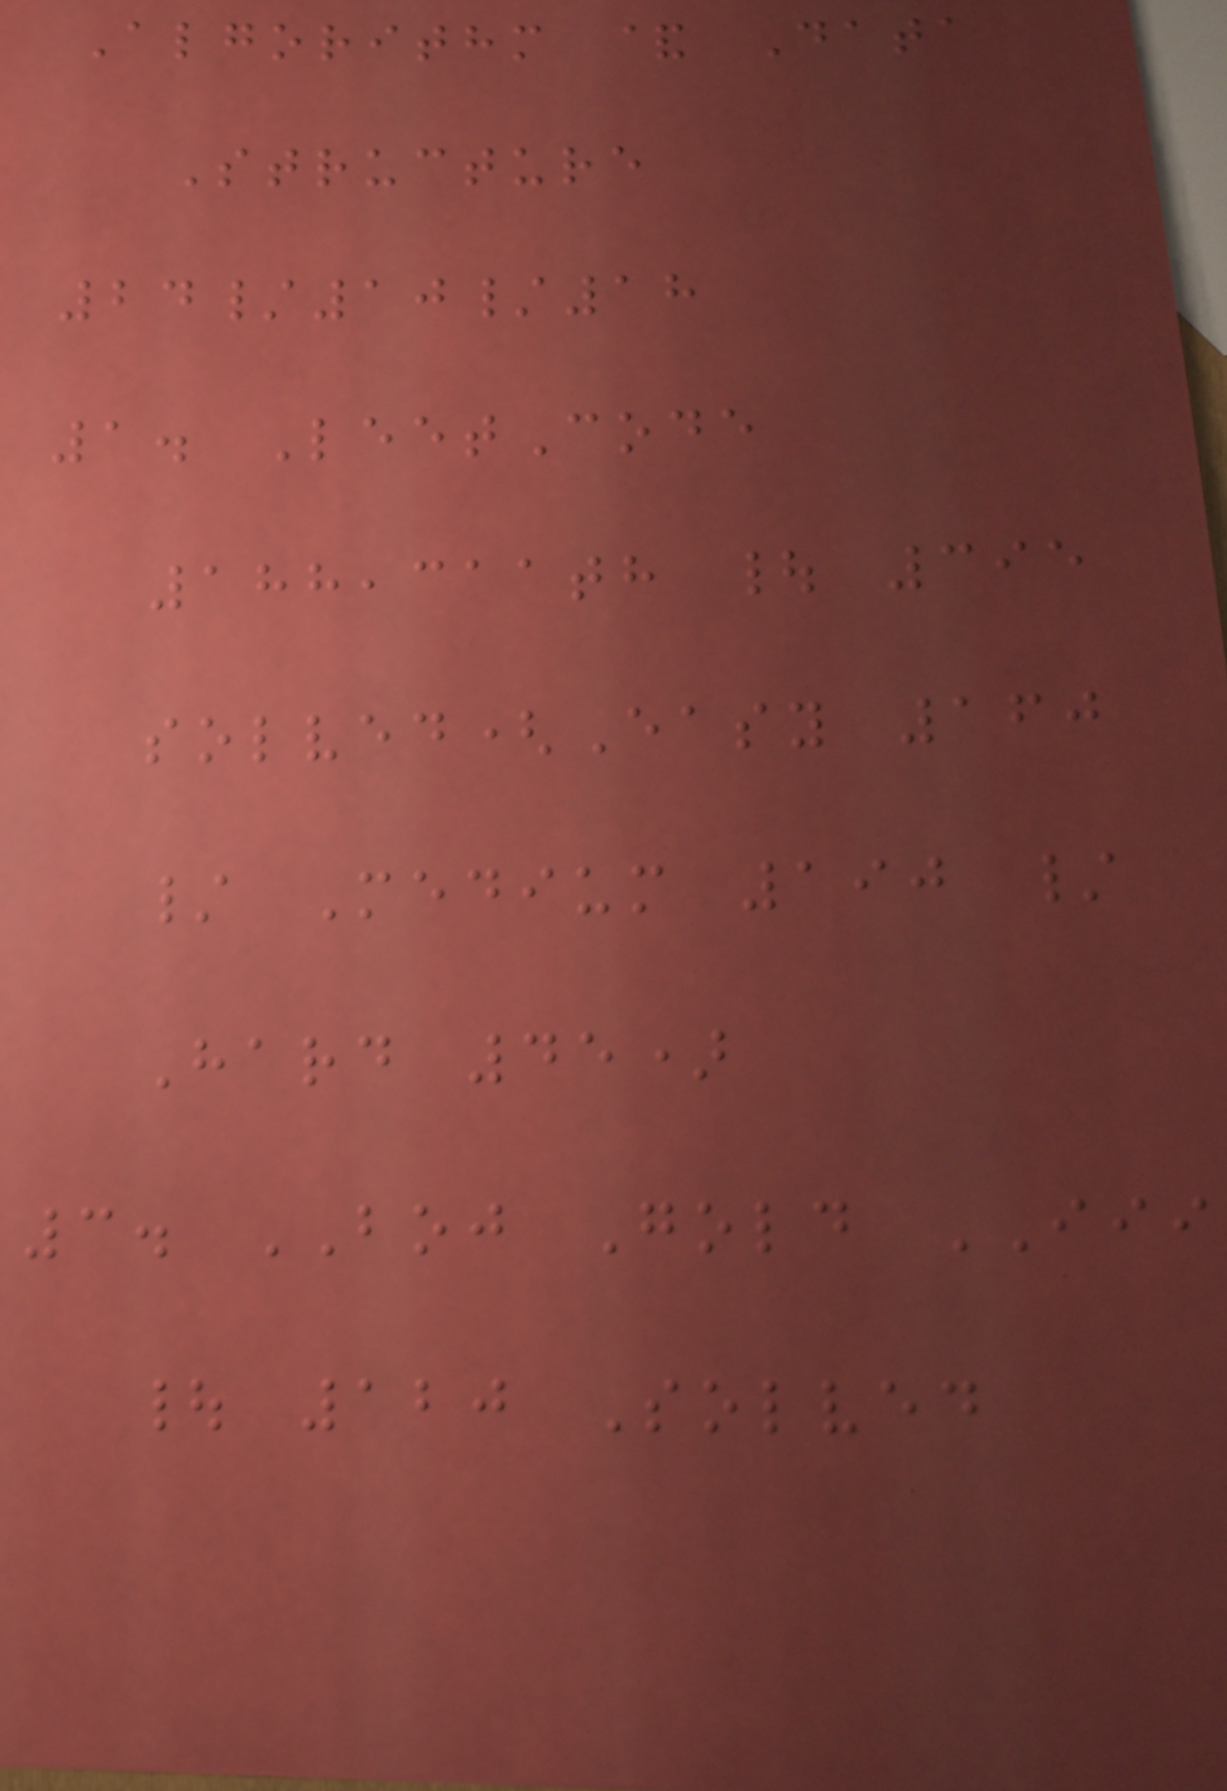Algorithm & Data
Structure
24/10/18
1. LeetCode
188,311th | 395
solved(Easy 160
/ Medium 190 /
Hard 45)
3. BOJ Gold III
| 120 Solved
